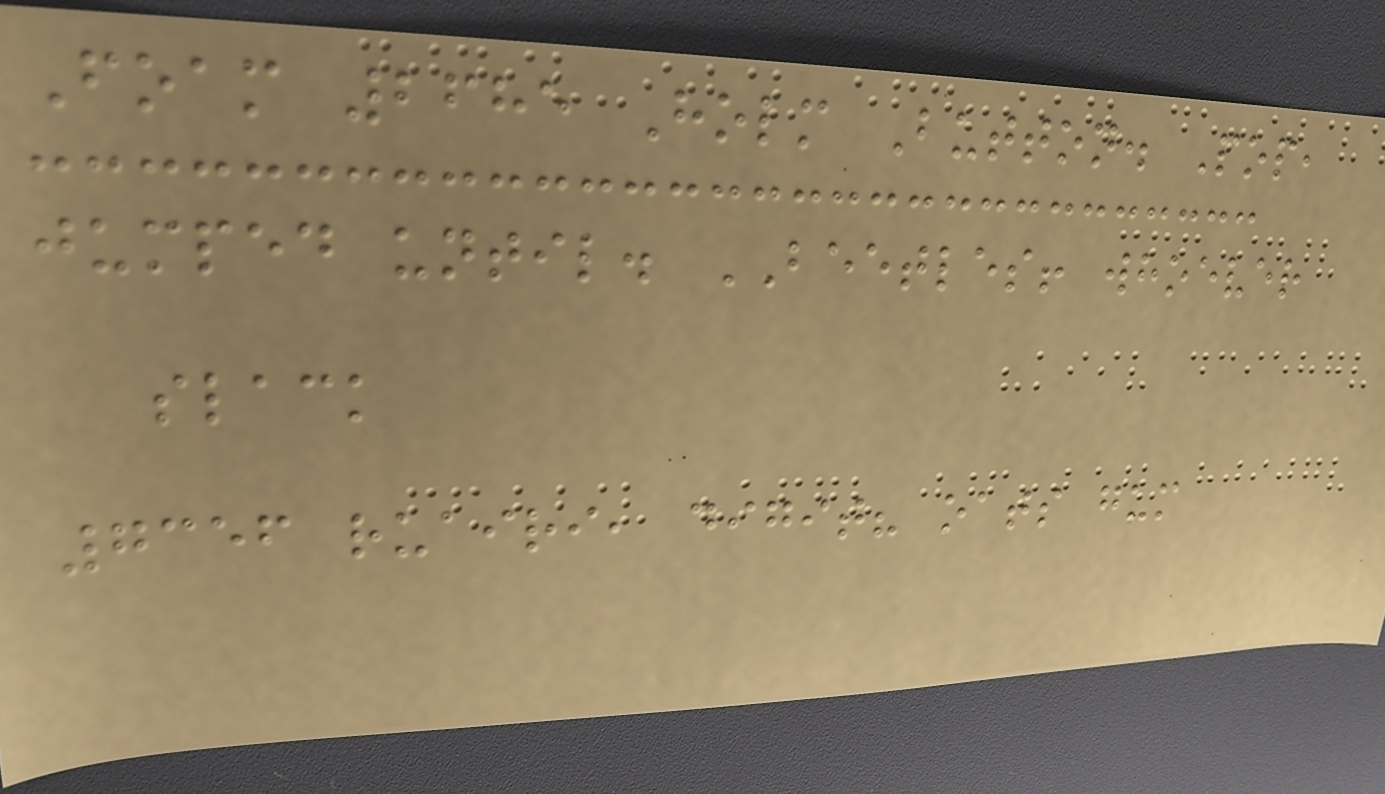Foam 2685 Holm Button. Pop,
jumped until. BEETLES! whoever
slack
7356 ruairi, digit? oats gum
